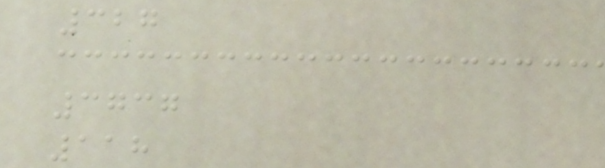327
3737
118
